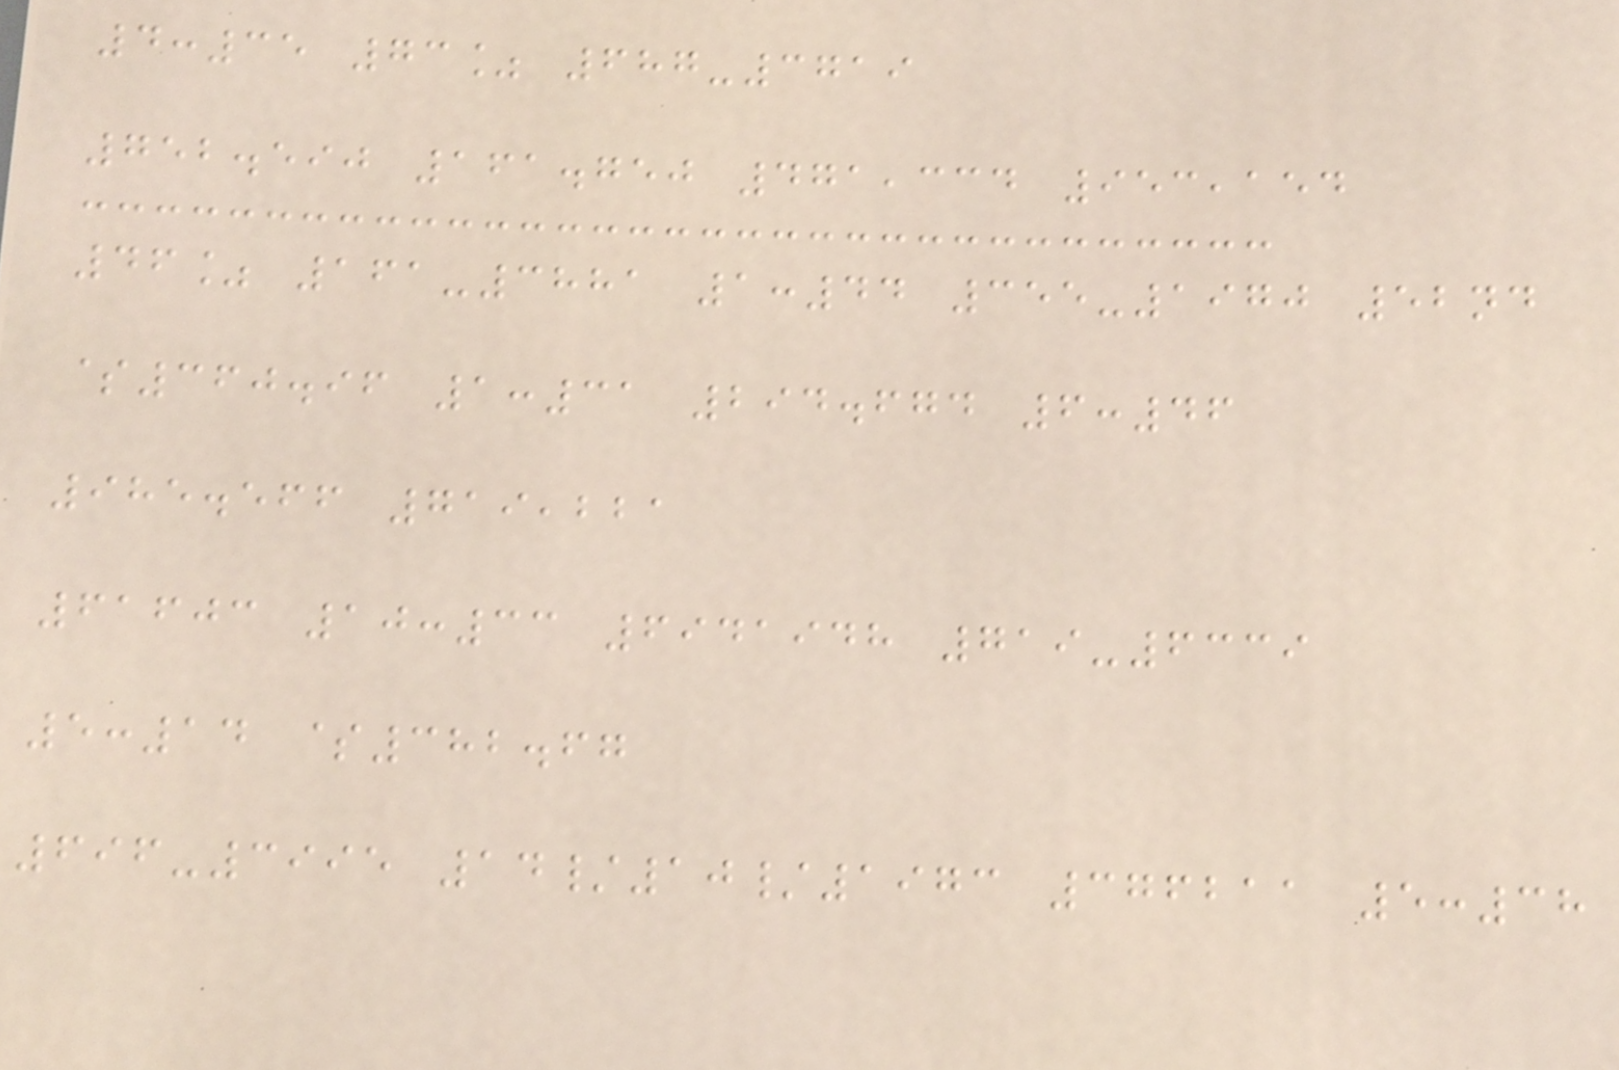4:35 73% 687-3719
752.590 161.750 471,334 953,154
46% 161-3881 1:44 355-1970 52nd
$360.96 1:31 294.674 6:46
985.566 719,221
61603 10:33 6941948 719-6339
5:14 $382.67
696-3995 14/10/1973 376211 5:38
